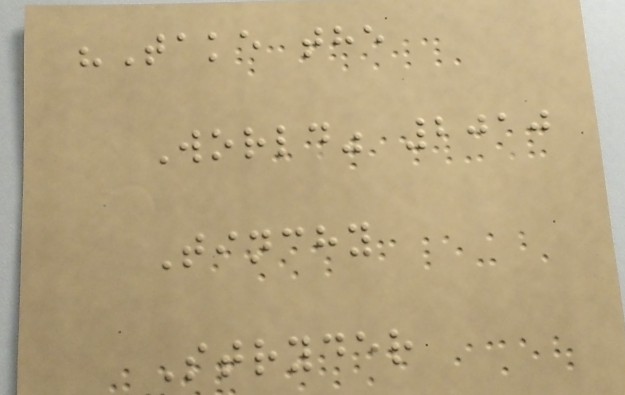"Take the
World" 2010
Tinchy
Stryder
